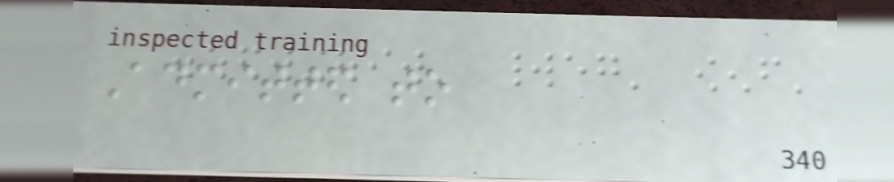Admitted to
